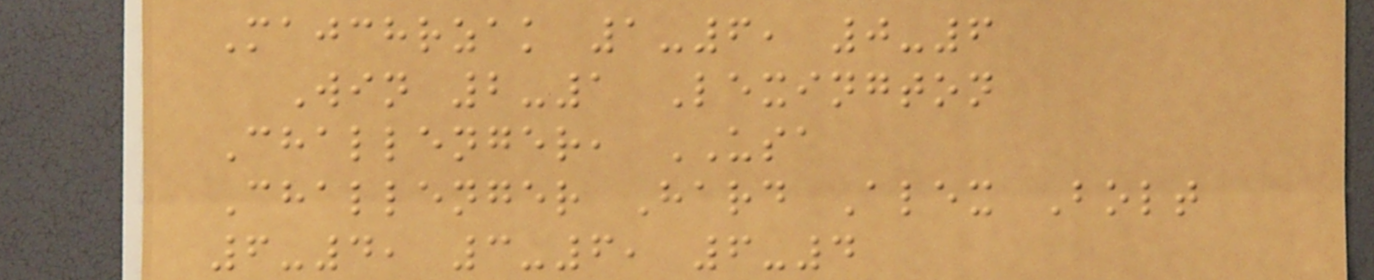Majchrzak 1-6, 0-6
Win 2-1 Lexington
Challenger, USA
Challenger Hard Alex Bolt
6-4, 3-6, 6-4
